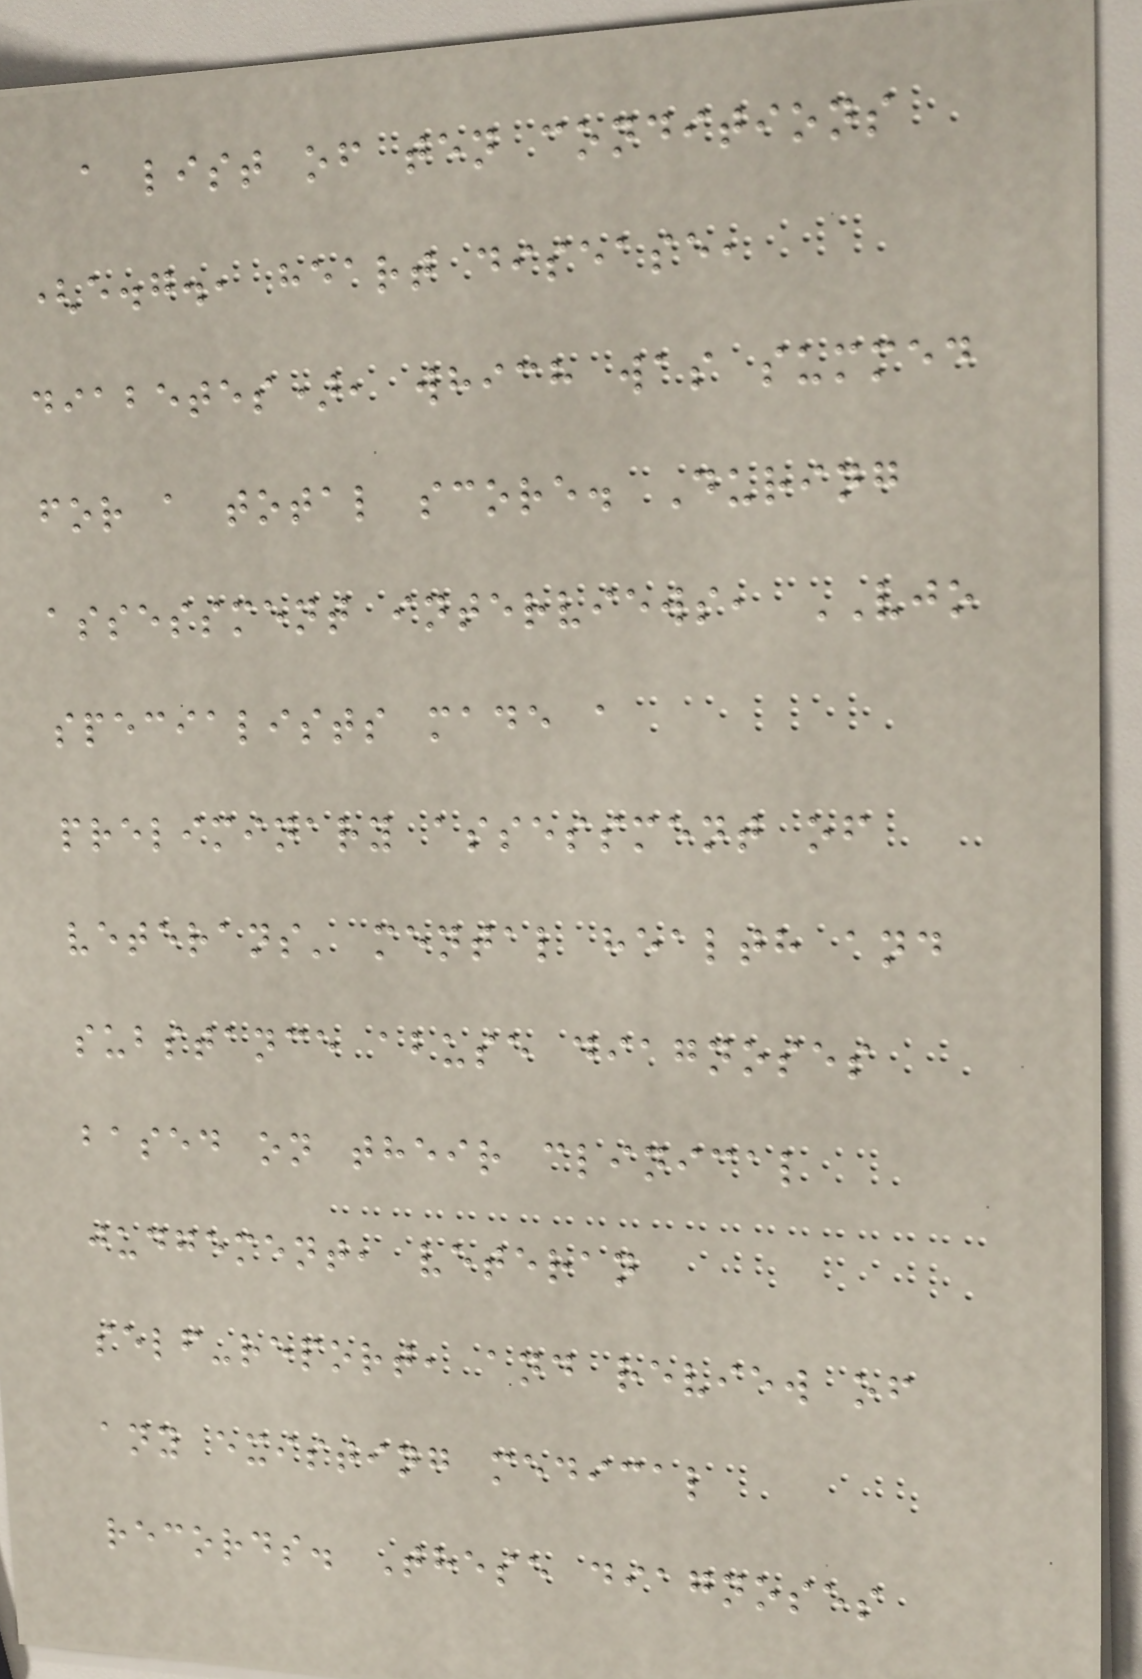a list of ten conditions
(e.g., heart disease,
diabetes), which was summed
for a total score. During
assessment interviews, VJO
specialists made a
preliminary assessment of
veterans' mental health and
substance abuse diagnoses
based on their clinical
judgement, veteran
self-report, and review of
any existing medical
records. These diagnoses
